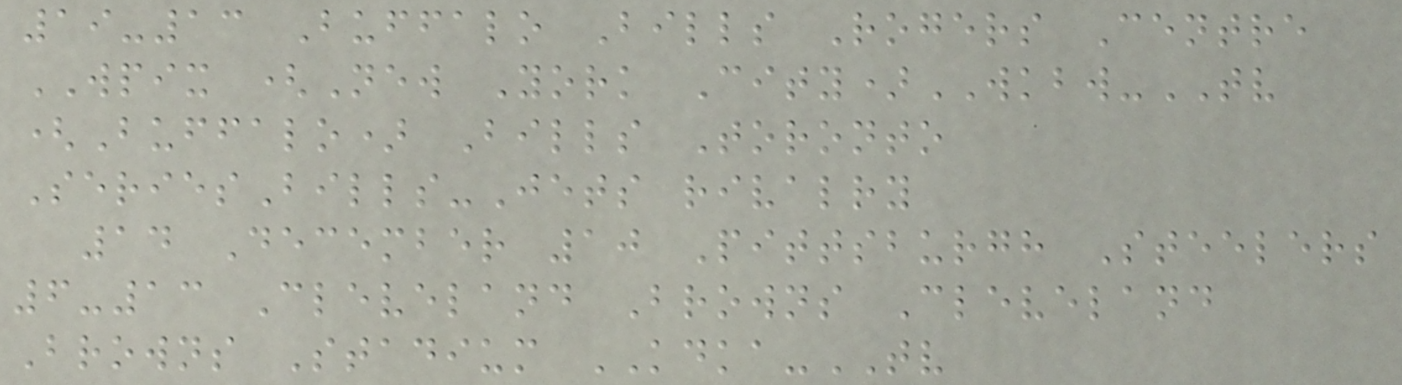19-13 Buffalo Bills Rogers Centre
WPIX (New York City)WKBW-TV
(Buffalo) Bills Toronto
SeriesBills-Jets rivalry
14 December 10 Pittsburgh Steelers
6-13 Cleveland Browns Cleveland
Browns Stadium KDKA-TV
